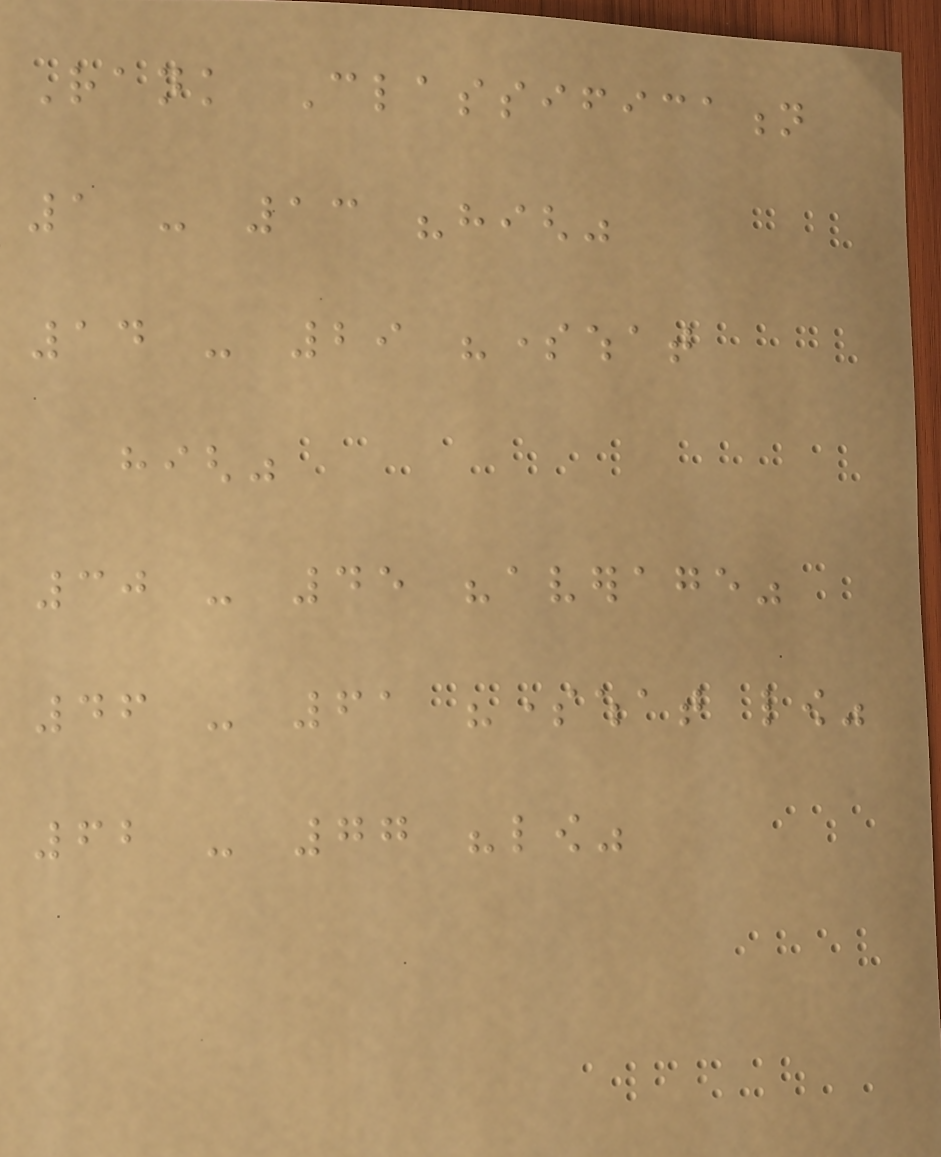Rank Classification
1 - 13 "high"
14 - 29 "somewhat
high"
30 - 45 "average"
46 - 61 "somewhat low"
62 - 77 "low"
